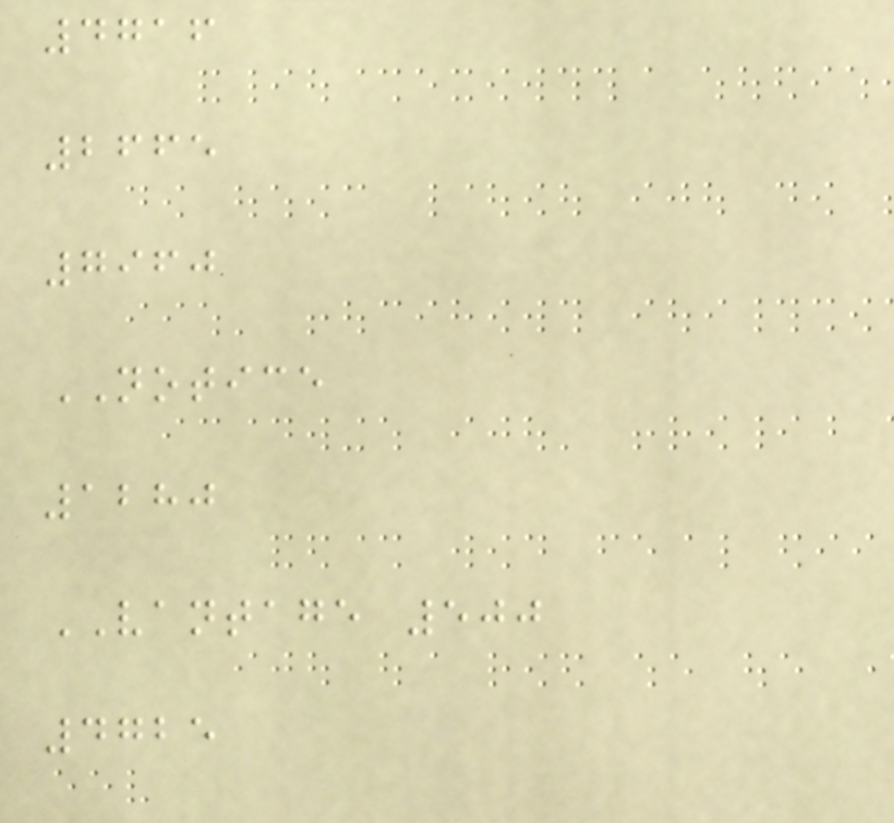4716
2665
7960
NOTICE
1280
VANTAGE 500
4725
